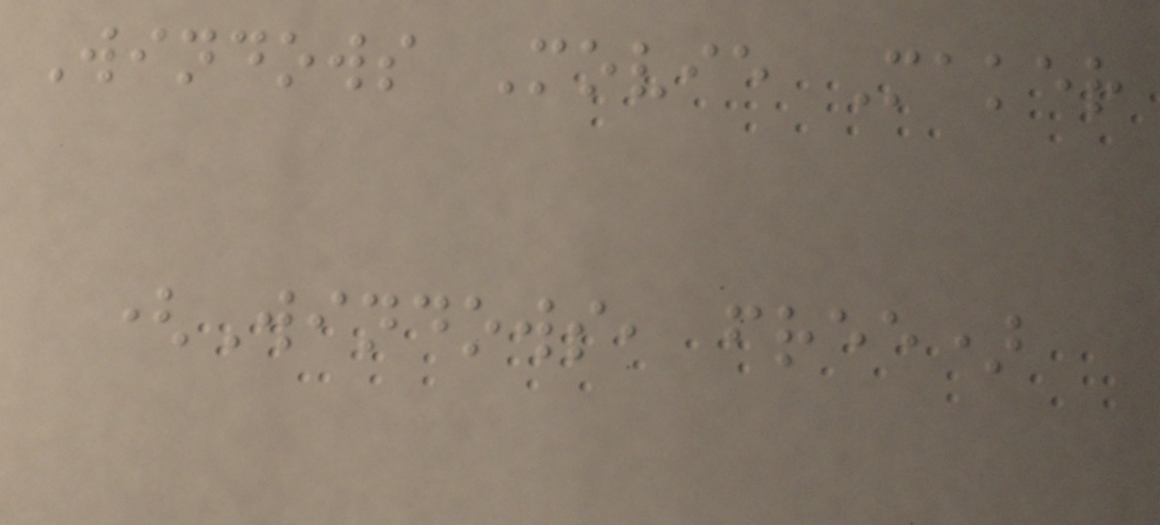Windows Movie Maker
(Windows, free)
